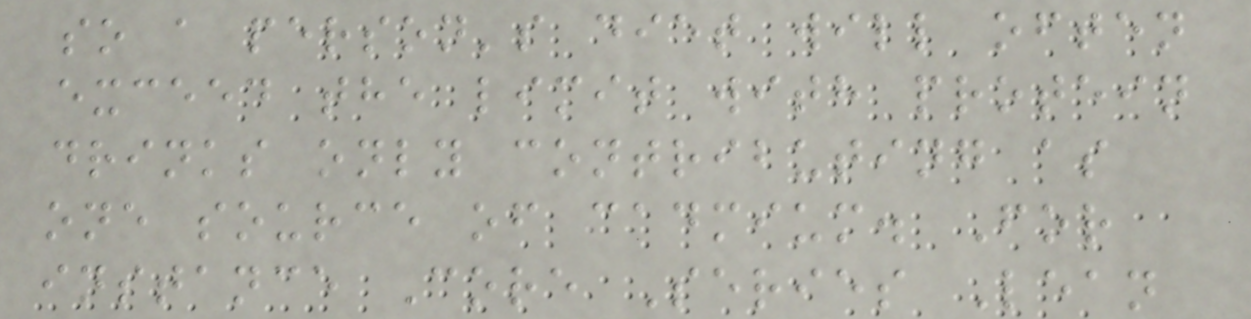so a person's diet will often
exceed the limit with protein
drinks only contributing as
one source of cadmium. For
instance Core Series Lean
